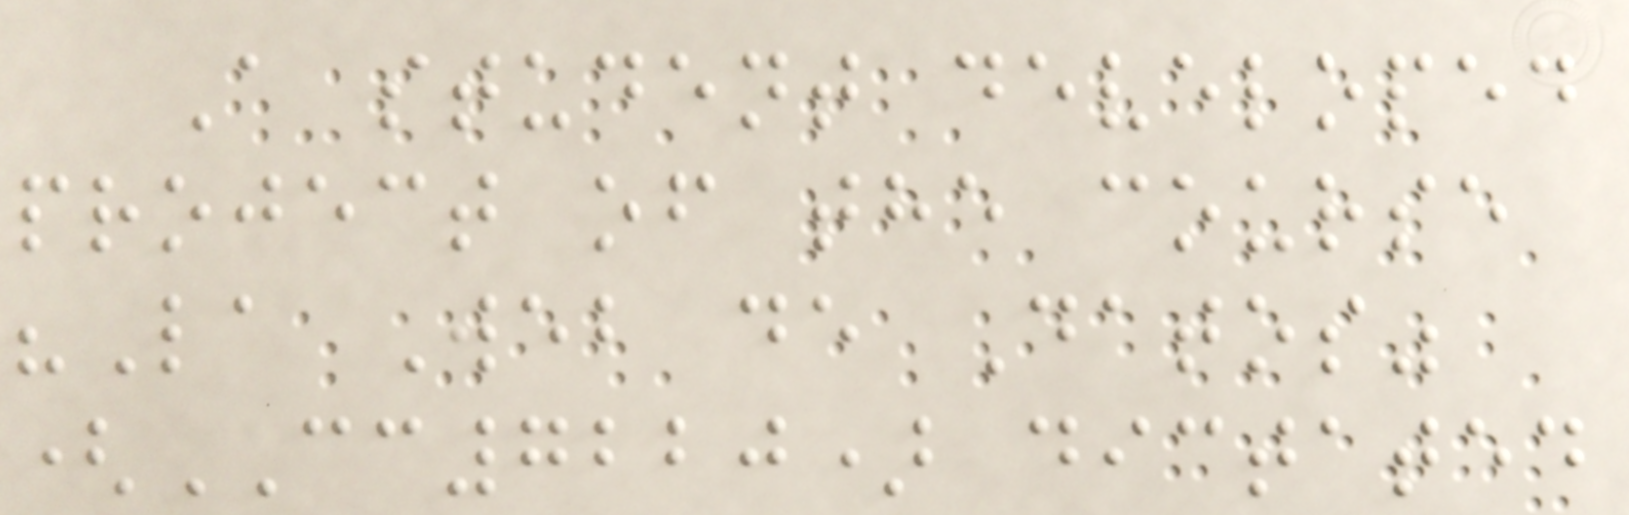A student developed
project of the course
"La Web de Datos"
(CC7220) dictated
